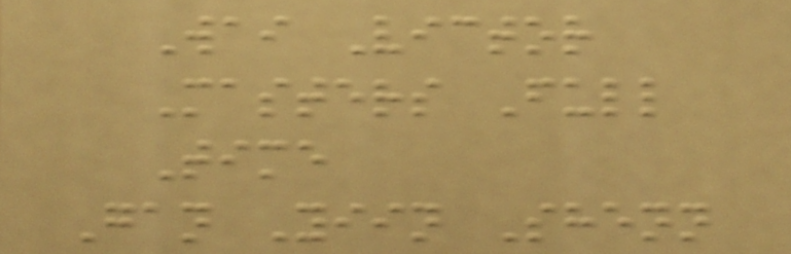Wai Victor
Masters Full
Time
Gan Yiin Shenn
